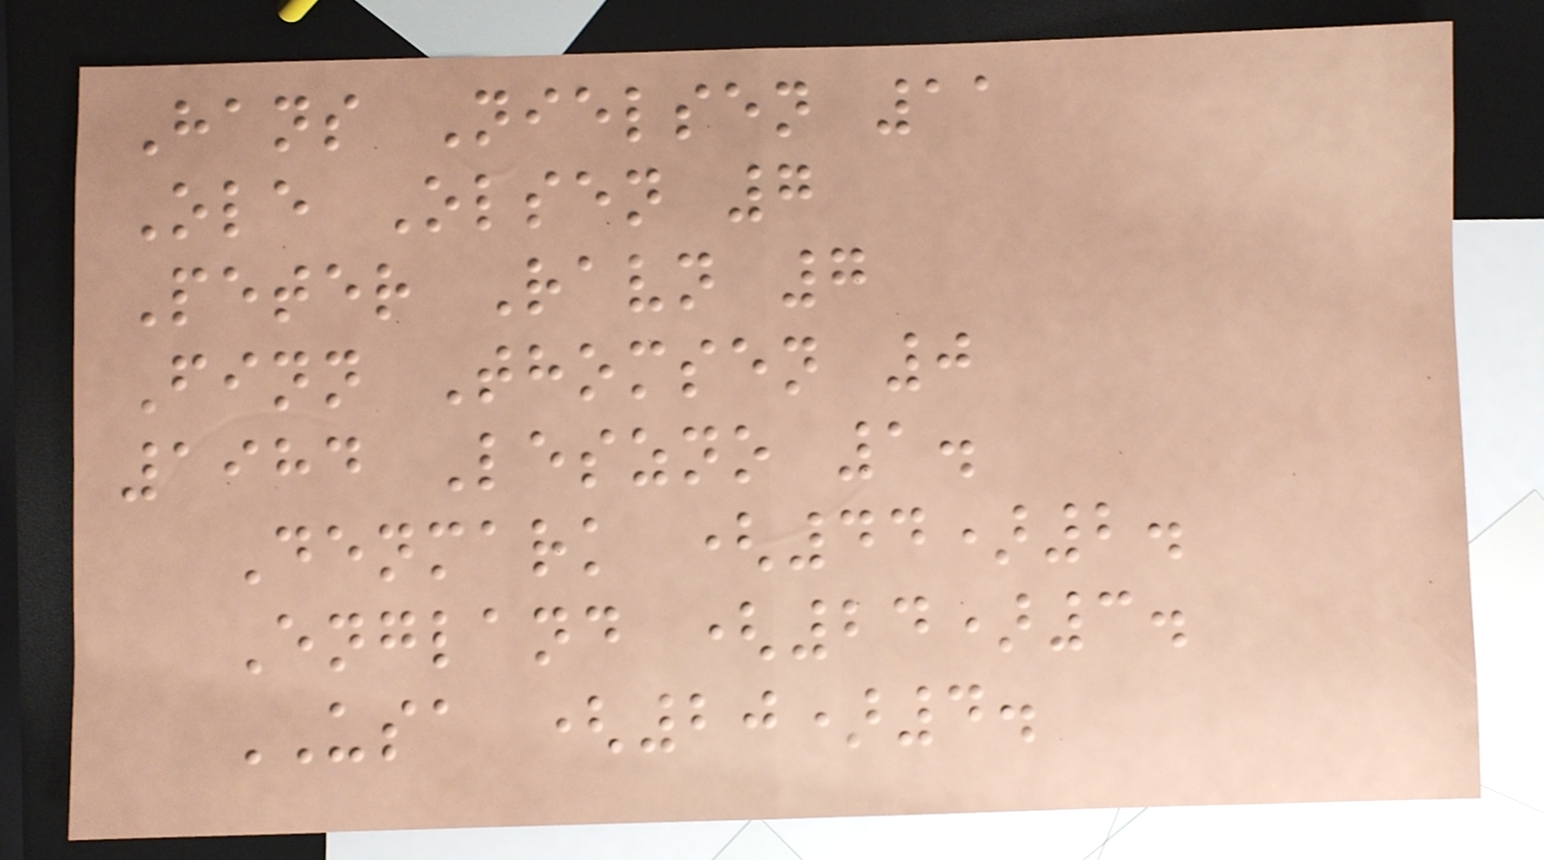Hans Nielsen 11
Ole Olsen 7
Peter Ravn 7
Finn Thomsen 0
1984 Leszno 1.
Denmark (44)2.
England (24)3.
USA (20)4.
